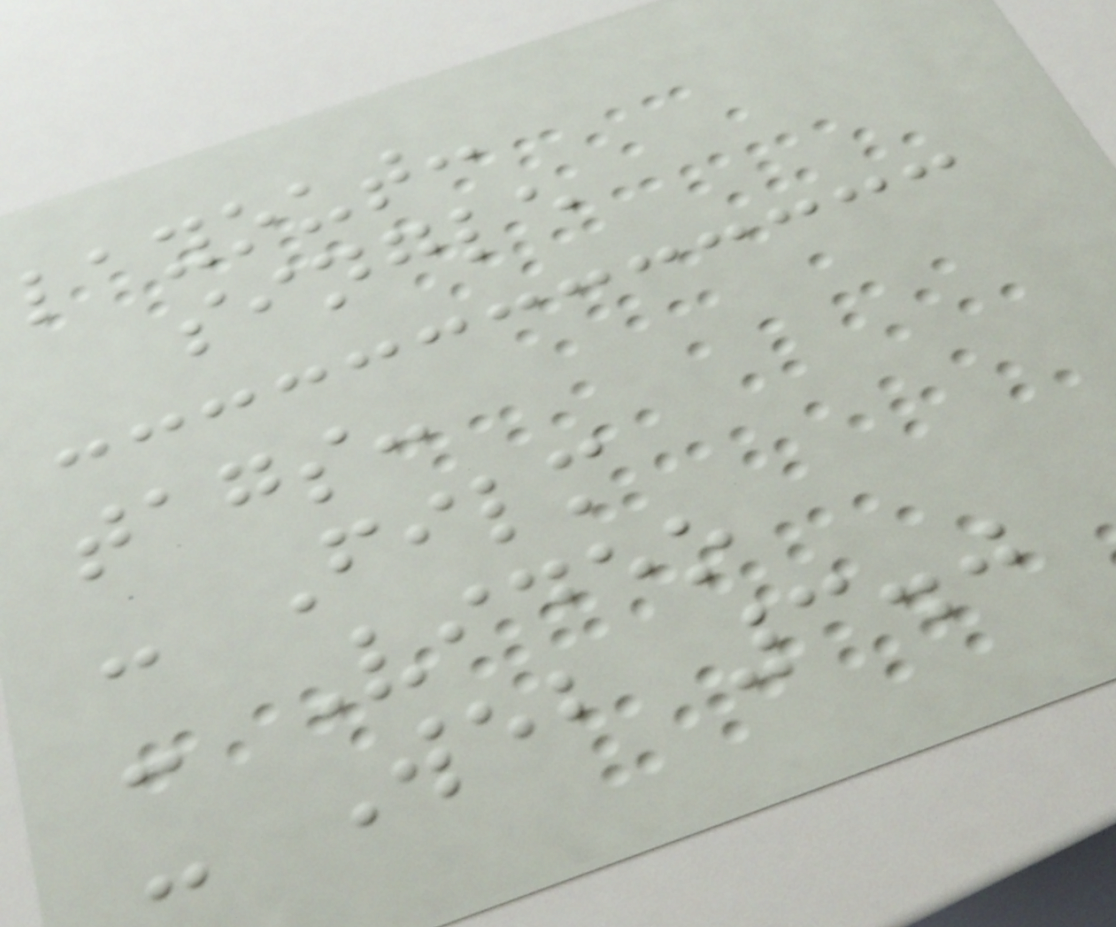layout:
single
tags:
- Film
- Video
- Web 3.0
